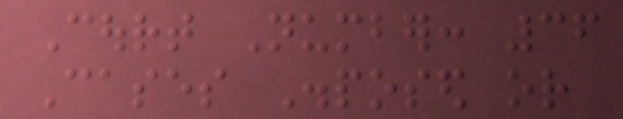Court Number: 36
Cases Disposed or
